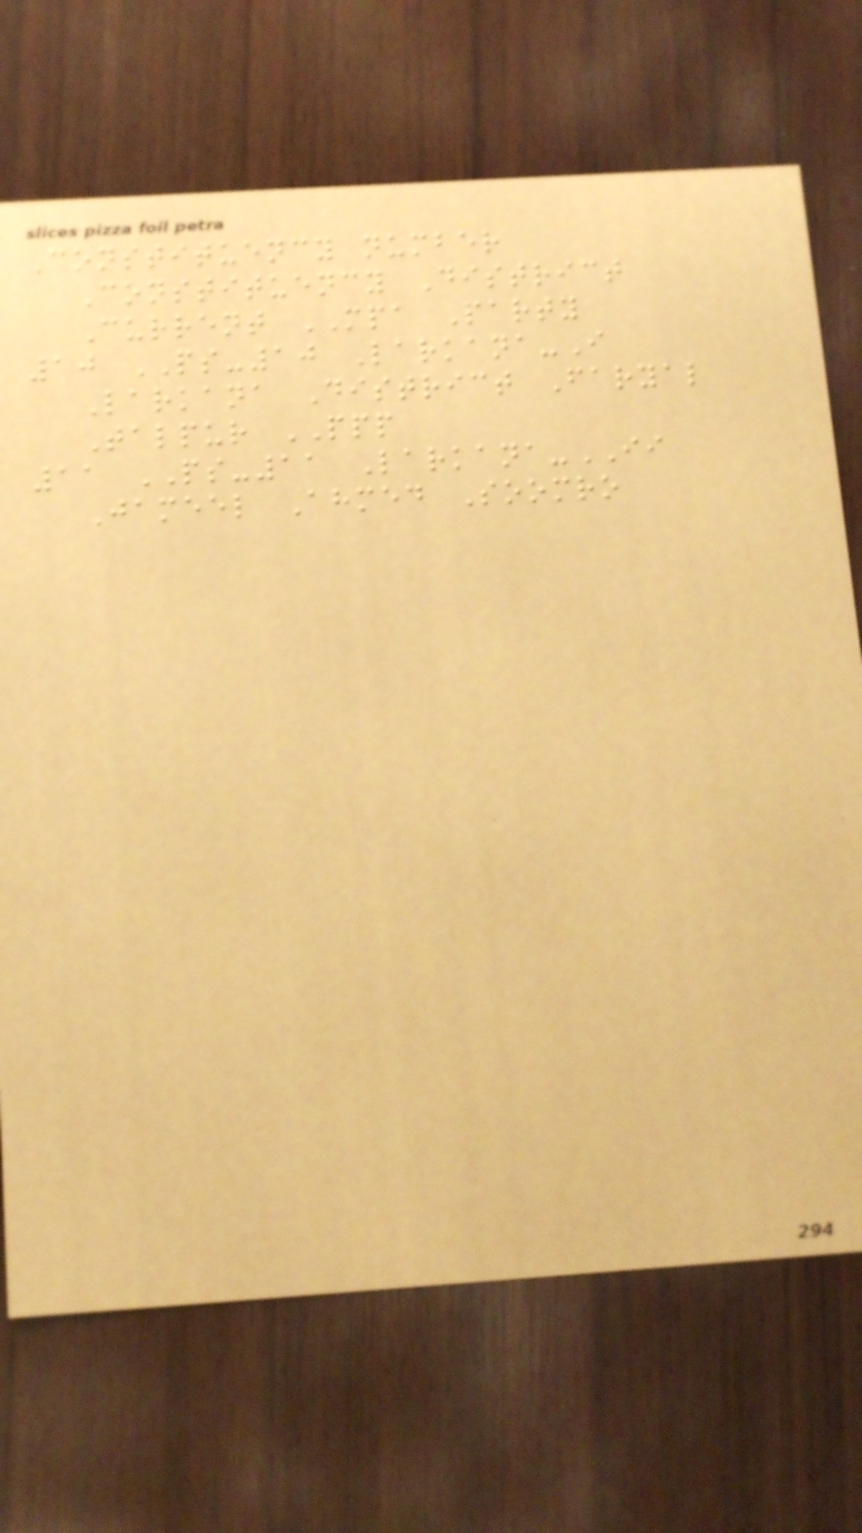Constituency number
Constituency District
Current MPA Party
10 PS-10 Larkana-I
Larkana District Faryal
Talpur PPP
11 PS-11 Larkana-II
Jameel Ahmed Soomro
